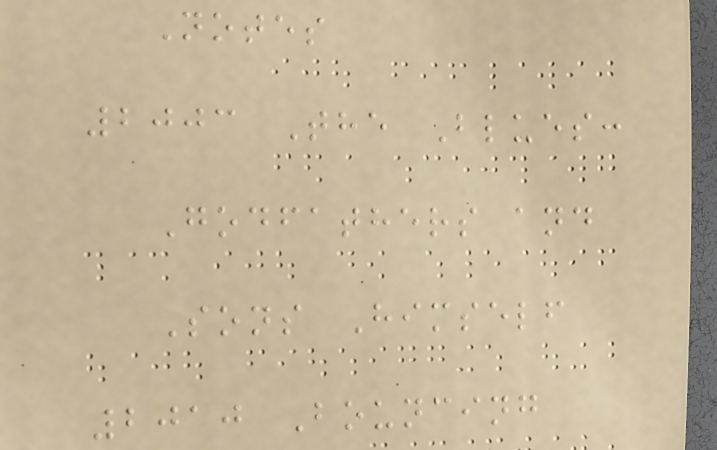Notes
2003 The Blues:
Godfathers and
Sons Himself
2010 Bouncing
